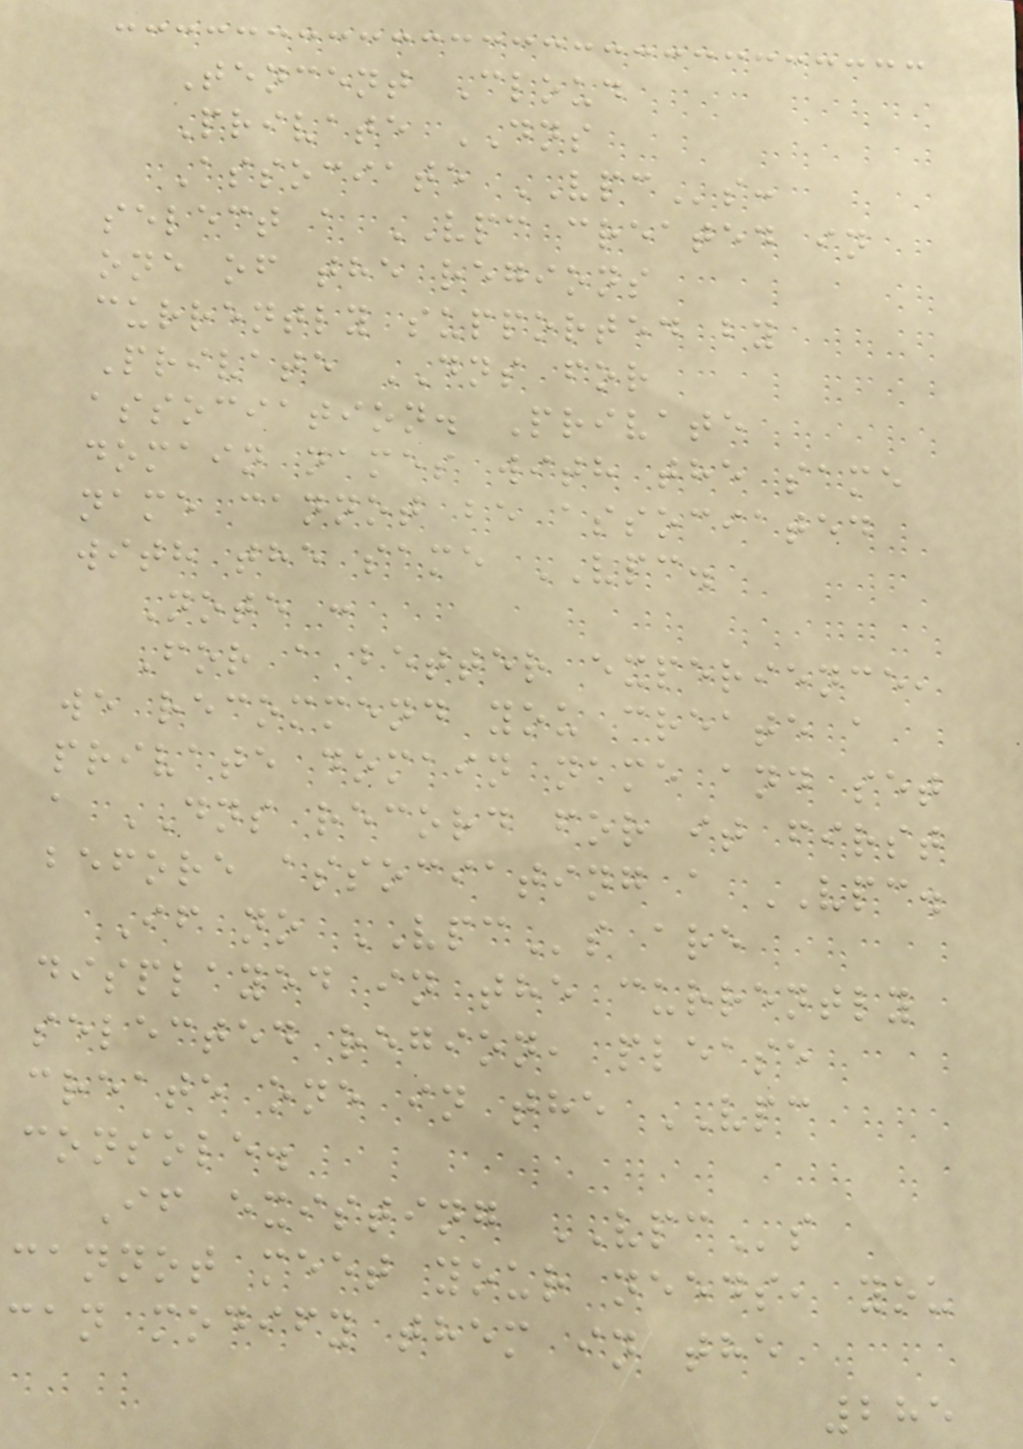Tencent Cloud
Private DNS
Associate VPCs:
select a VPC created in
one of the regions
currently supported by
Private DNS for
association. Private
domain names with the same
name cannot be associated
with the same VPC.
Note :
For a better experience,
we recommend you create a
private domain name and set
a DNS record for it first
before associating a VPC.
If no VPCs are
displayed in the currently
selected region, please
create one in the VPC
console.
If existing VPCs
cannot meet your needs, you
can modify them in the
285
